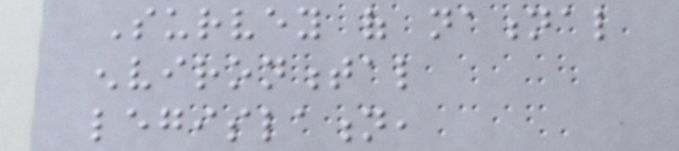Survey of national
environmental
legislation,
